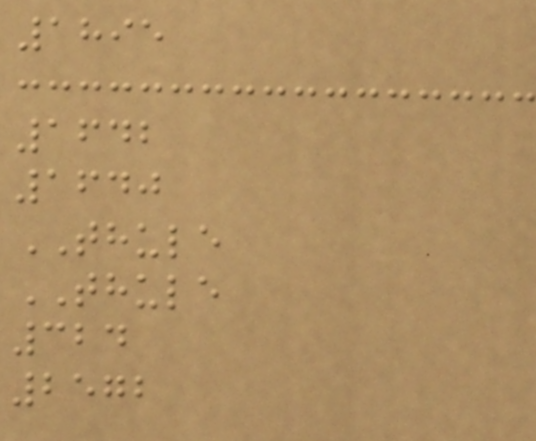1895
1642
1640
THULE
THULE
324
2572
